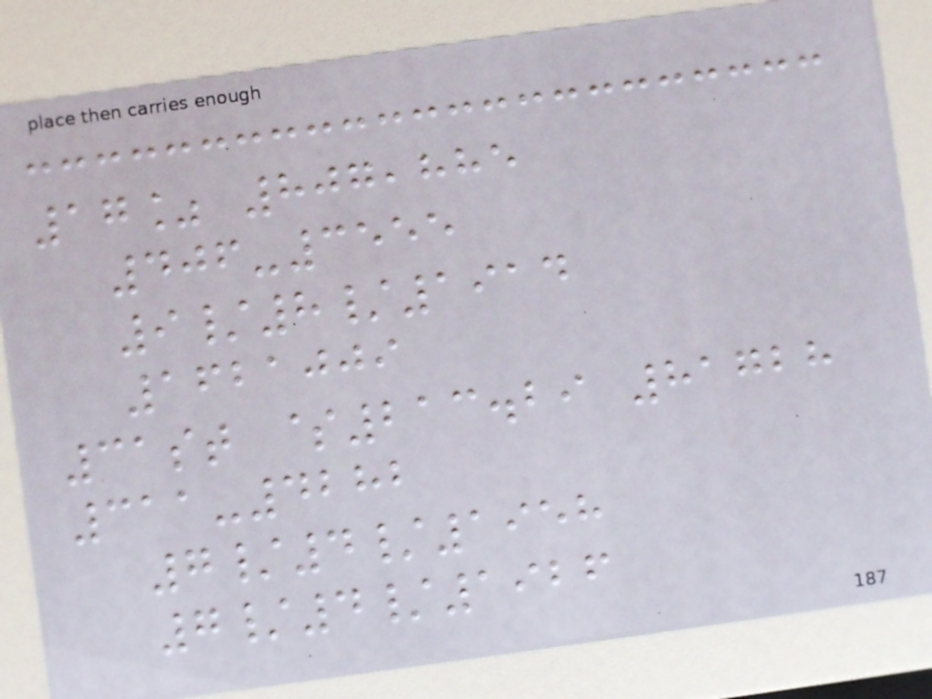17% 807,885
406-3555
9/8/1914
1621009
31st $213.29 81728
311-4282
7/4/1958
7/4/1926
